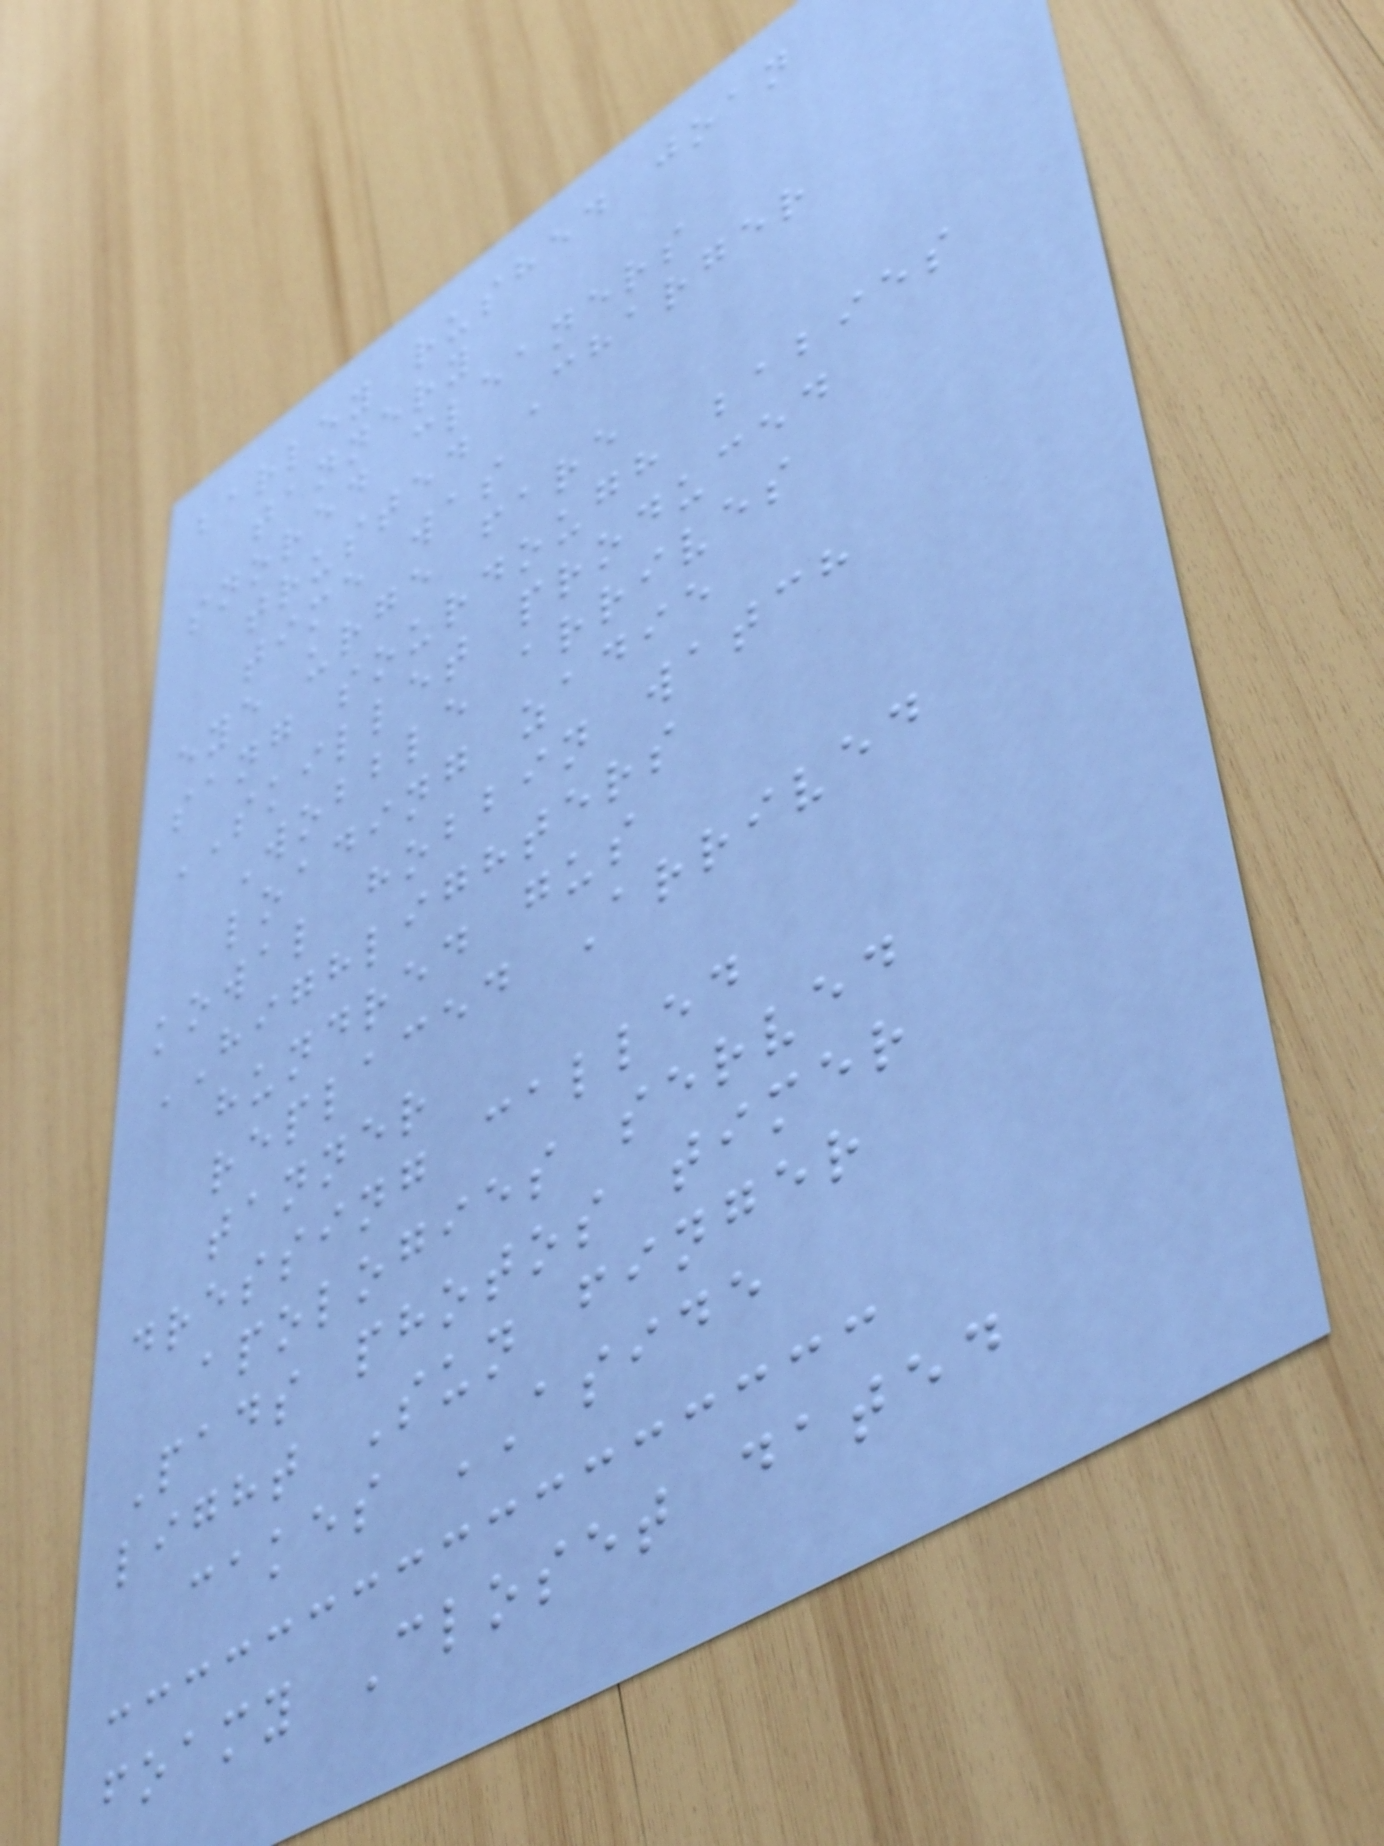barley rushed joan
tannery
snored cleaners
trusted Charger
time was
eye urge fare
sang sourdough babies
SKILLET produced
Wobble arrives
loading zadie
kowal hobbin watch
HIGHLIGHTERS
hundred gus
replaced Arrived
tanner
dressing called
apologies served
Pads photos timer
light Sun finger
cakes ASIDE
foamy Closet dated
